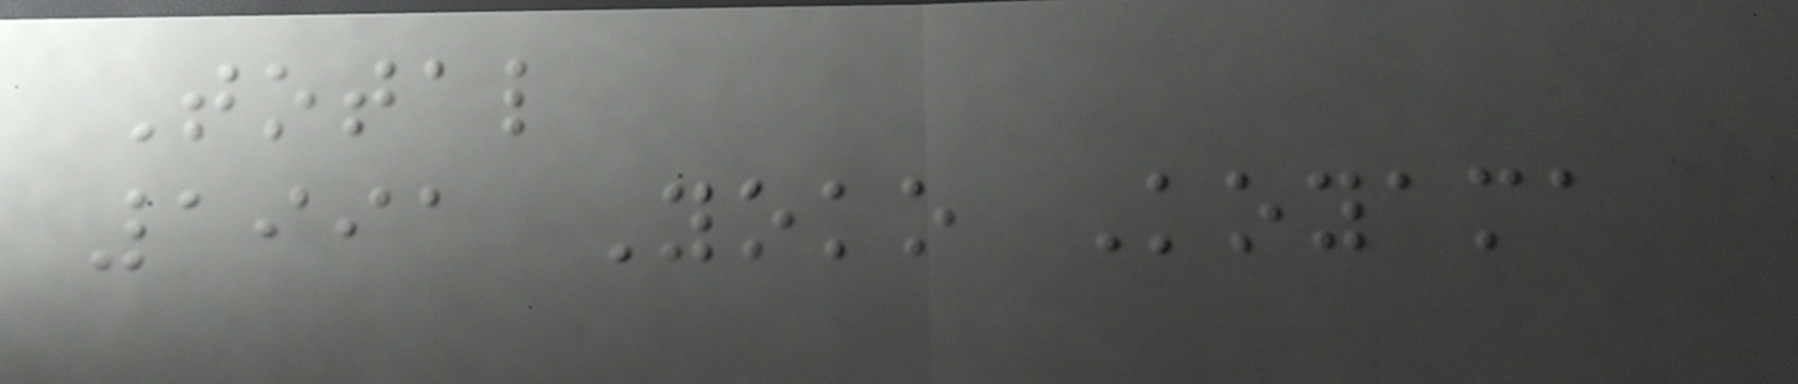Total
1991 Yoko Koyama
